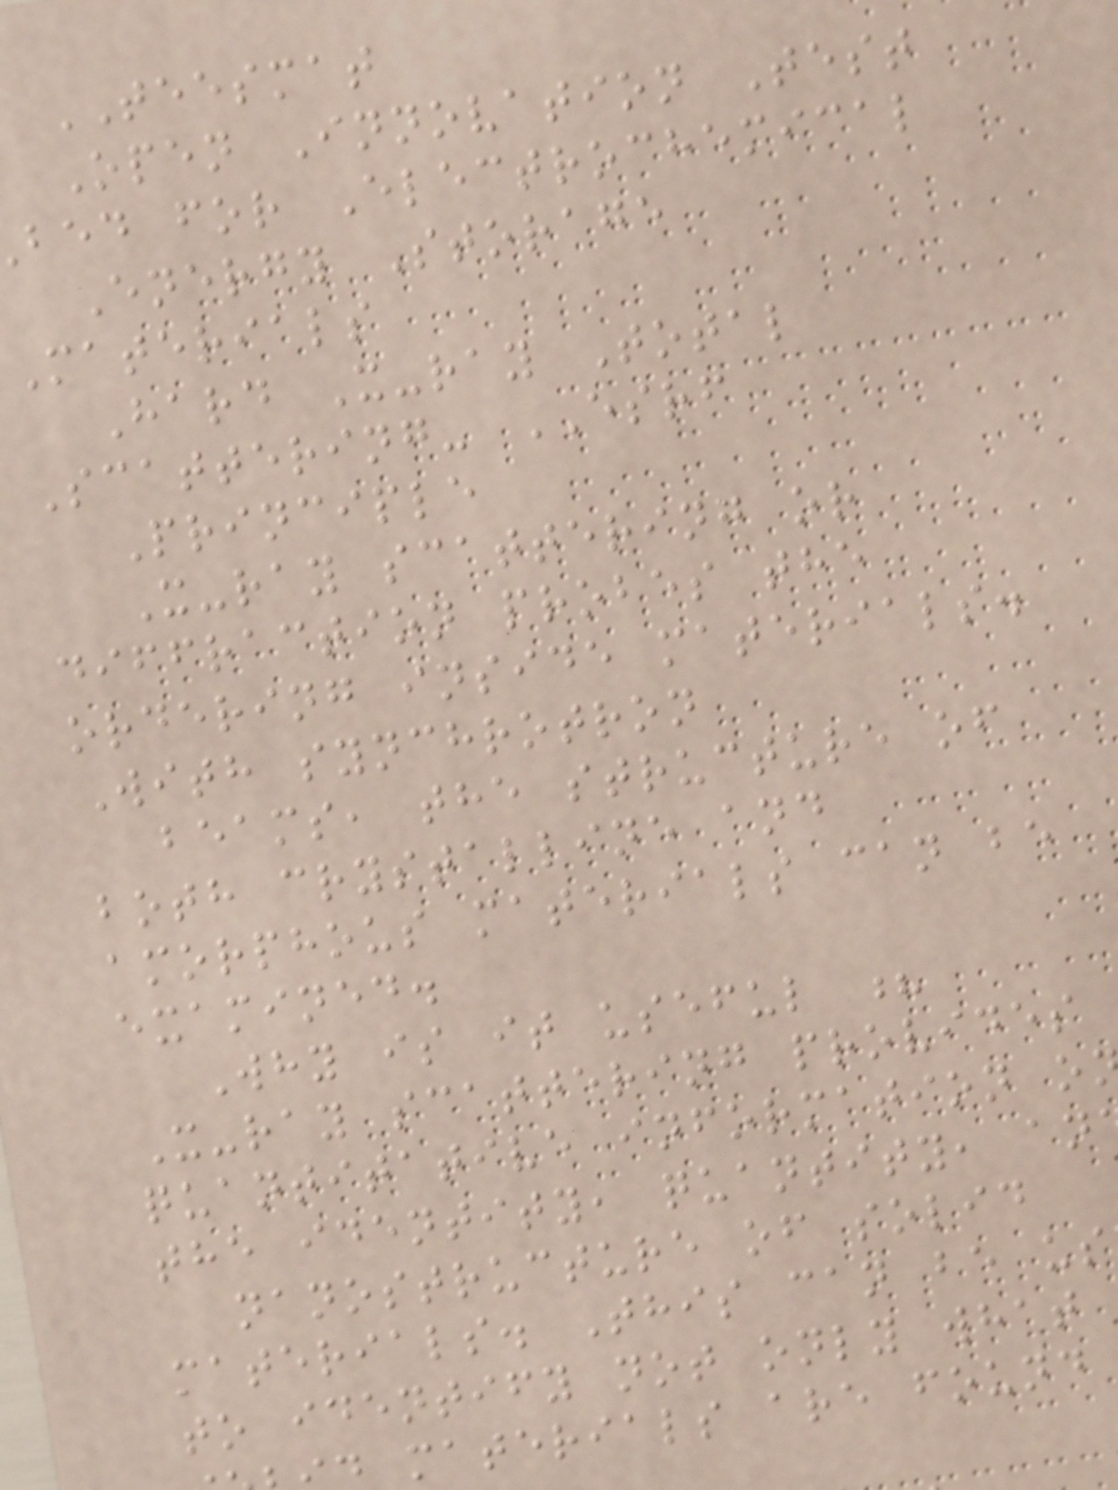TEESMAT
Open Innovation Test
bed for Electrochemical
Energy Storage
Materials
Hard X-ray Total
Scattering- ESRF
Principle
X-ray scattering or
diffraction probes the
ordering inside materials.
With synchrotron
beams, the structure of
both crystalline and
amorphous materials can be
examined.
Why is it useful ?
X-ray scattering provides
quantitative information o
the identity, quantity, an
nanostructure of solid
materials. This can be us
to identify not only what
materials are found
